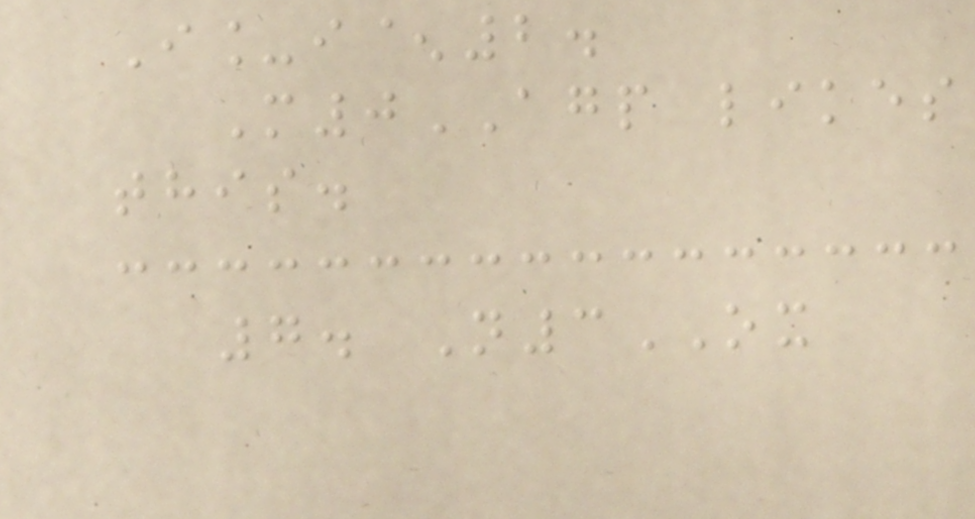I_i^2.
M0AGP likes
this.
7. N3OX
